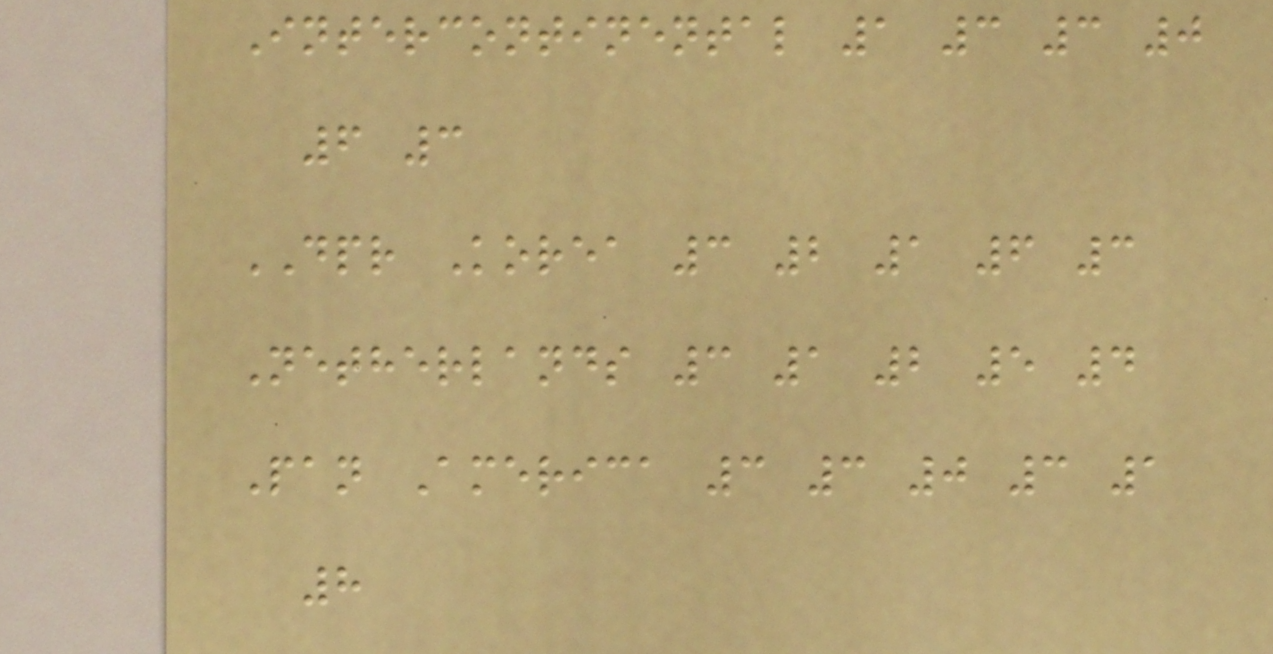Intercontinental 1 3 3 0
6 3
DPR Korea 3 2 1 6 3
Netherlands 3 1 2 5 4
Pan America 3 3 0 3 1
8
